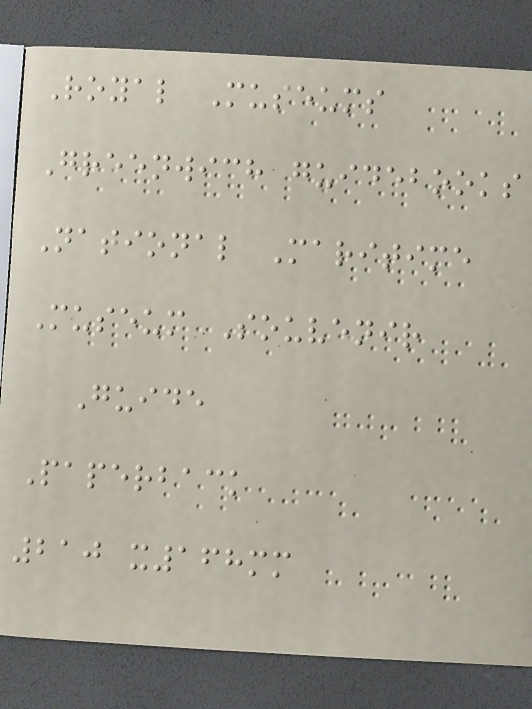Royal Museums
Greenwich guidebooks
National Maritime
Museum Souvenir
Guide
Paperback
210 x168mm
